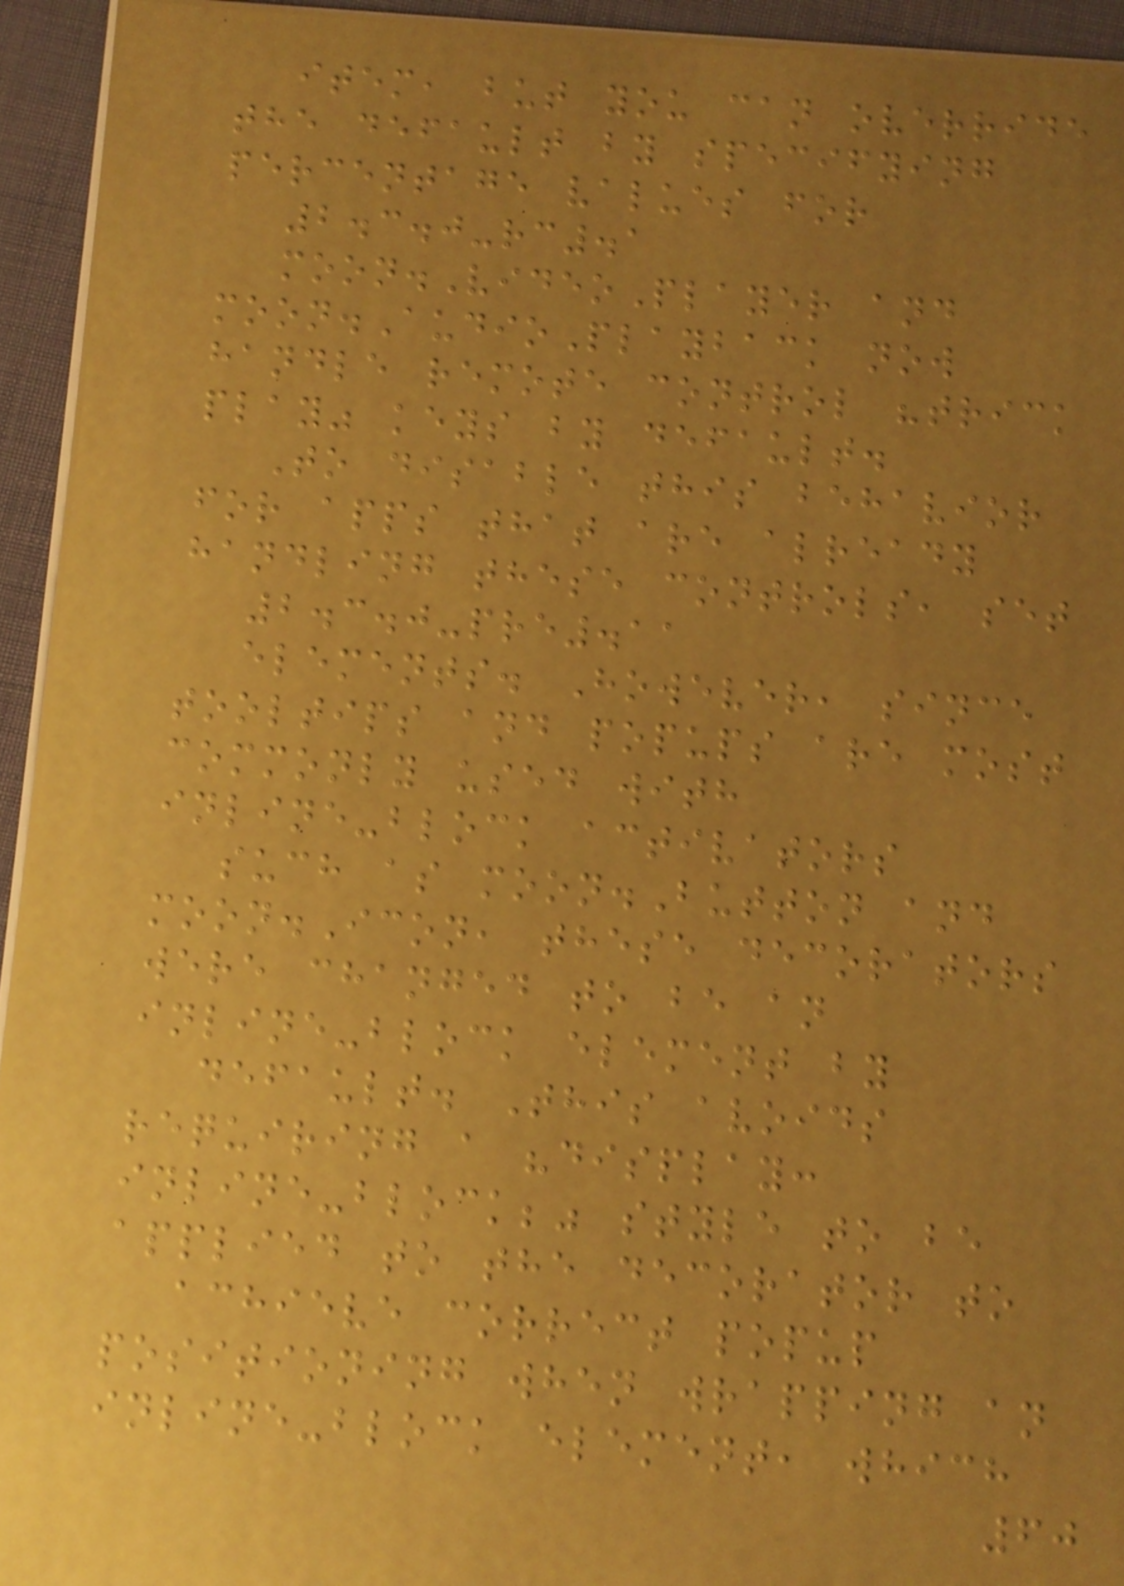item, but you can override
the default by specifying
percentage values for
2.3.0-rc.1
moon.VideoPlayer and
moon.AudioPlayback now
handle remote control "trick
play" keys by default.
To disable this behavior
for apps that are already
handling these controls, set
2.3.0-pre.11
elements. However, since
tooltips and popups are most
commonly used with
inline-block activators
such as moon.Button and
moon.Icon, these decorators
were changed to be an
inline-block element by
default. This avoids
requiring a "display:
inline-block;" style to be
applied to the decorator to
achieve correct popup
positioning when wrapping an
inline-block element, which
60
